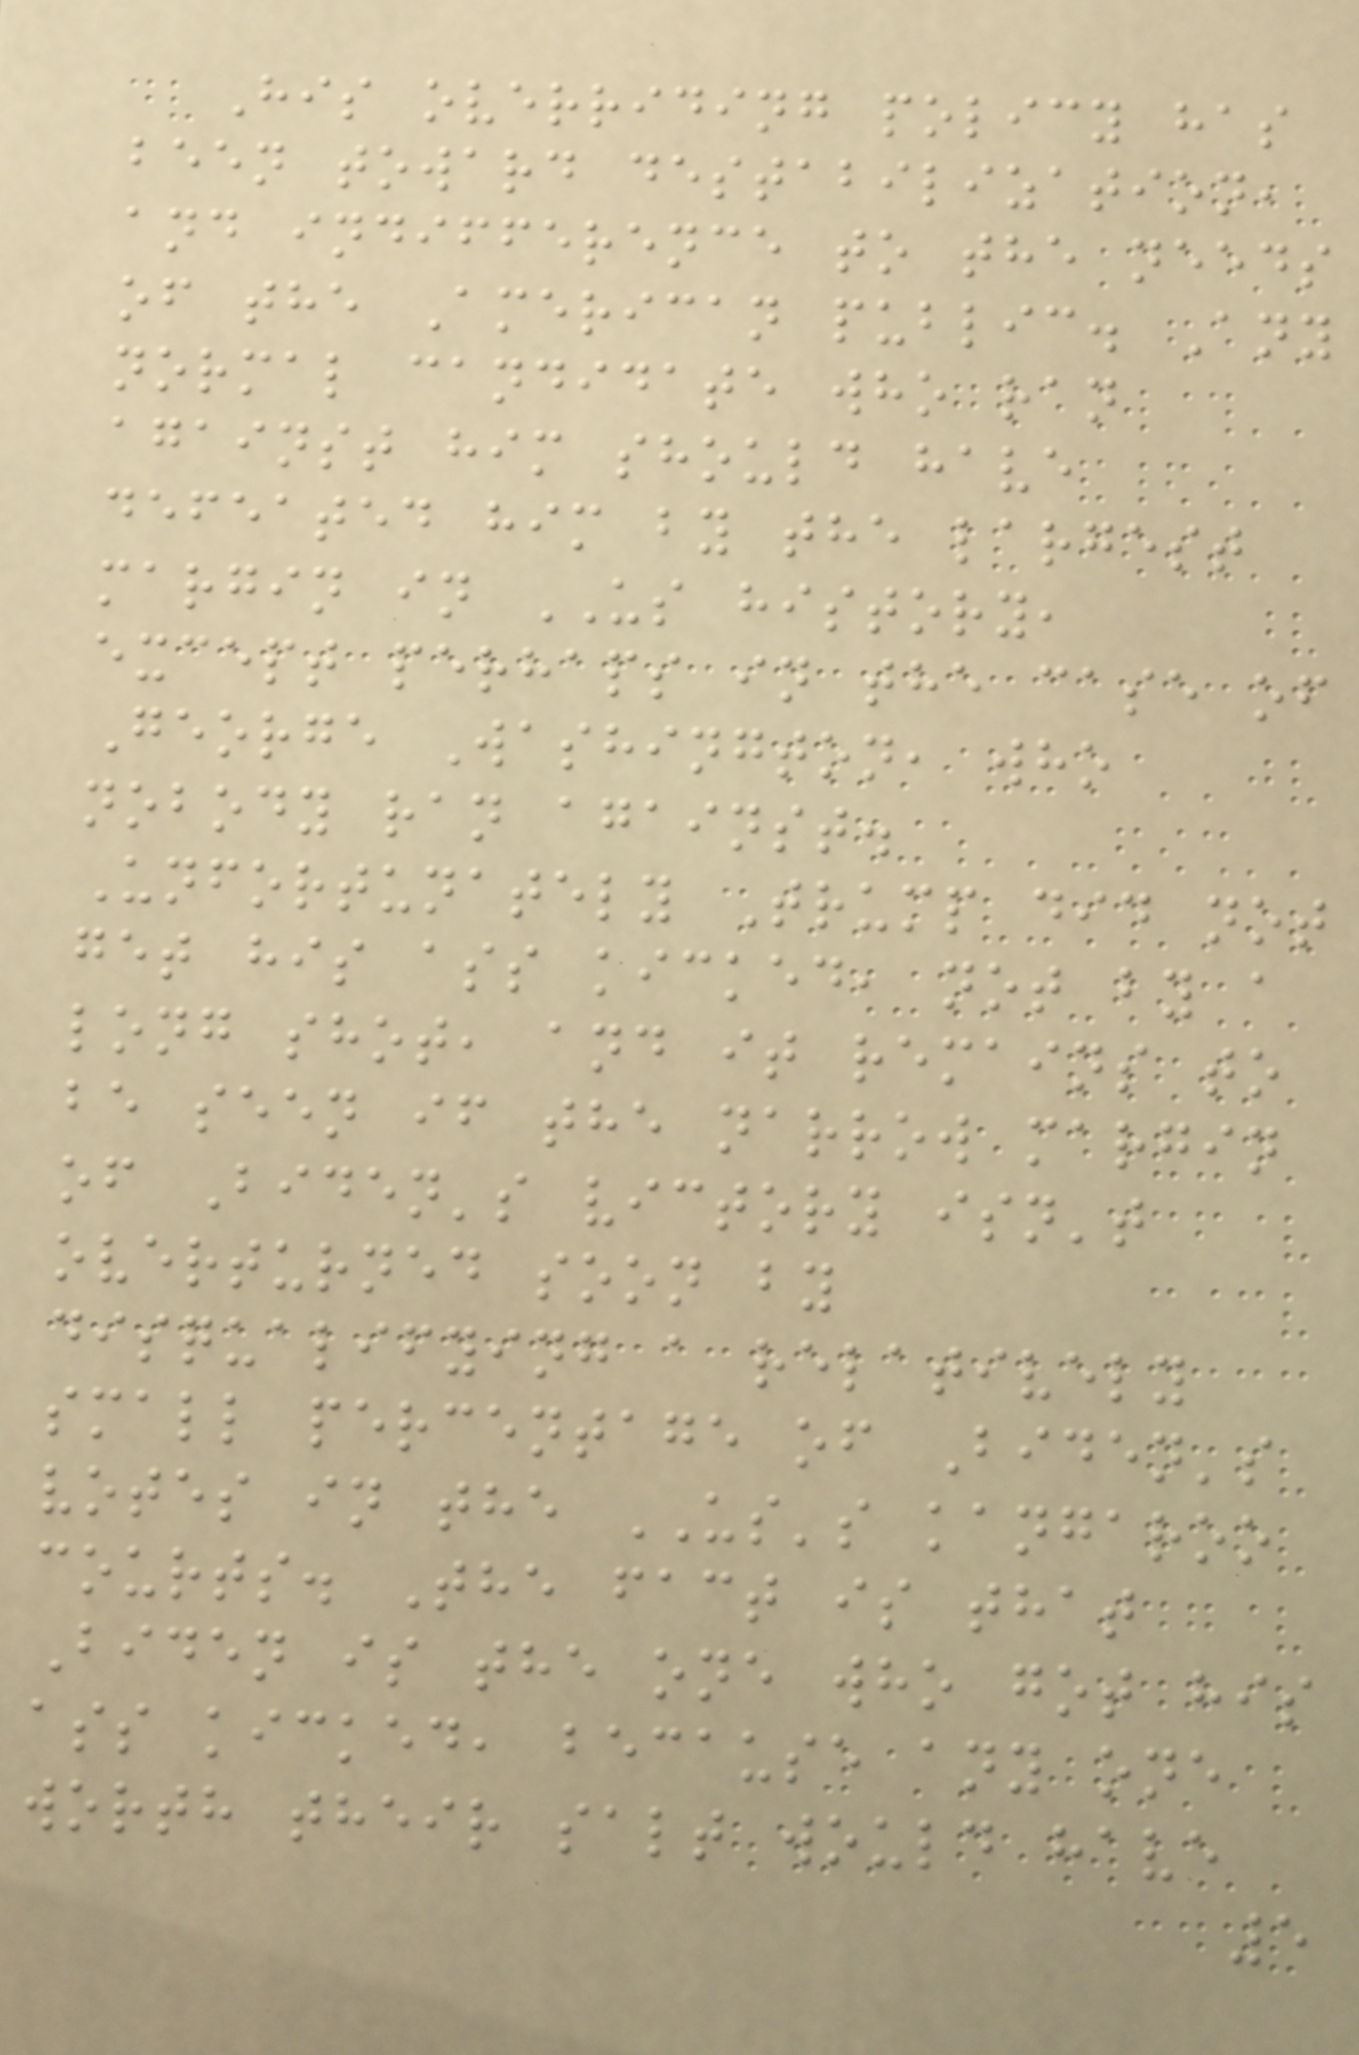His overriding policy has
been toward destabilization,
and indifference to the needs
of the American public. Any
normal candidate who ran
against him should have
defeated him by the largest
margin in US history,
except perhaps in the case of
George Washington, who
nobody ran against.
Unfortunately Trump did not
get his ass kicked, not by a
long shot, and it remains to
be seen if the narrow margin
of Biden's victory isn't
overturned soon by
disqualifying a relatively
small percentage of Biden's
votes in the US's kangaroo
courts. The fact is that
Biden is the one who got his
ass kicked, because any one
worth their salt would have
5
